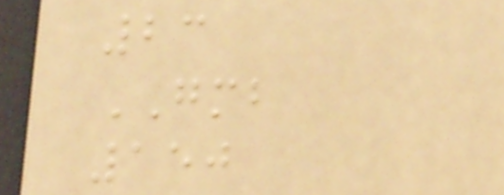23
GMB
150
